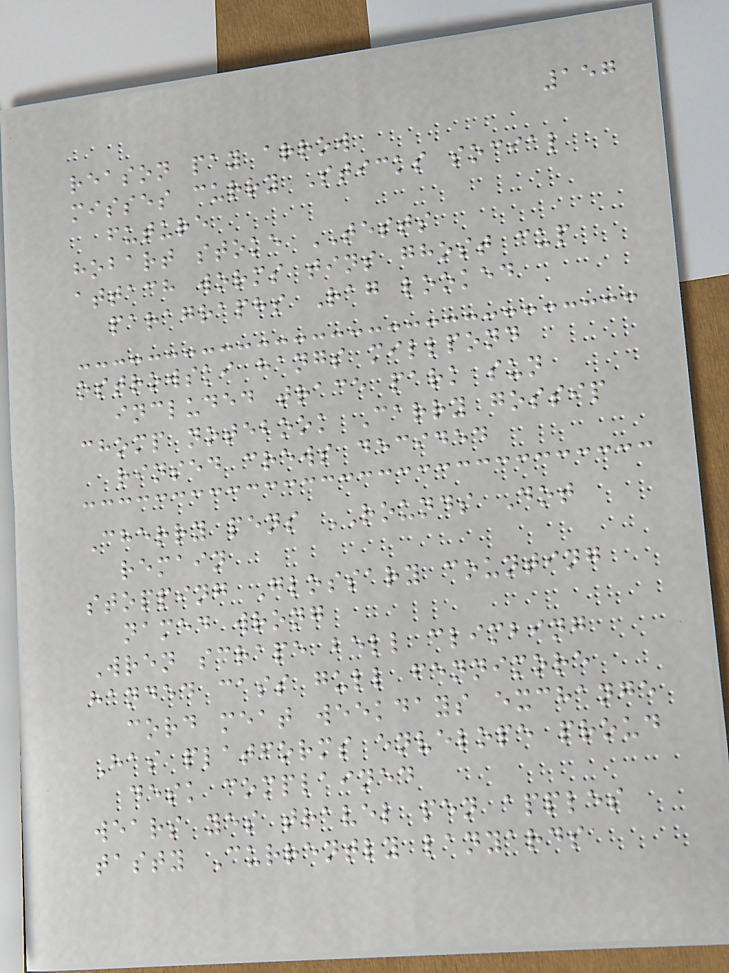157
reason pay arrow
misses curry Sticks social
future
hobart stoke TESTS
attach worms tins ghost cup
paragraphs Rag looked
ostrowski hangs millpond
included trace park sun
chomp notebook Carry gossip
rinsed crews decided
Cherry pens ROUNDS Dot
remain
stopping Glossary counting
named wrong
Wren scrape bell climbing
handed cass gull fennimore
cord meat weekdays exchange
Has platforms envelope proud
desk complained
wears yes travel pen apples
tasty Currently lanyards
